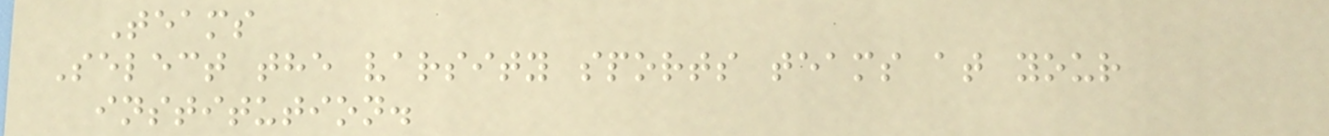Teams
Select the varsity sports teams at your
institution.
